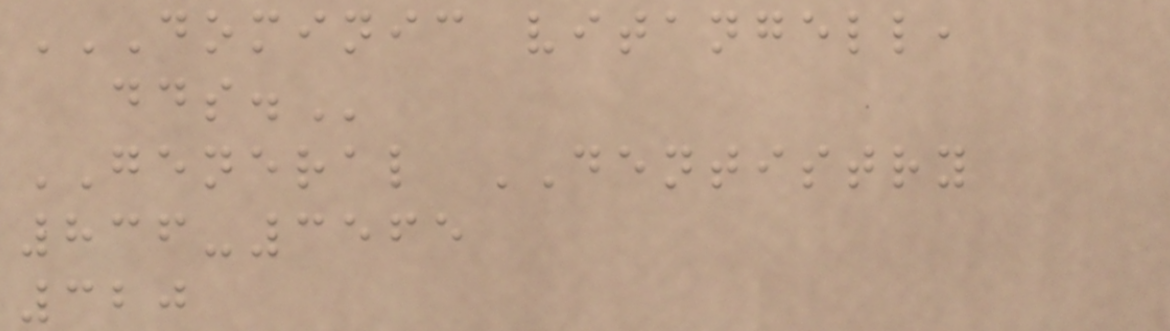DOMINIC VITANGELL,
DDS.
GENERAL DENTISTRY
836-3565
320
